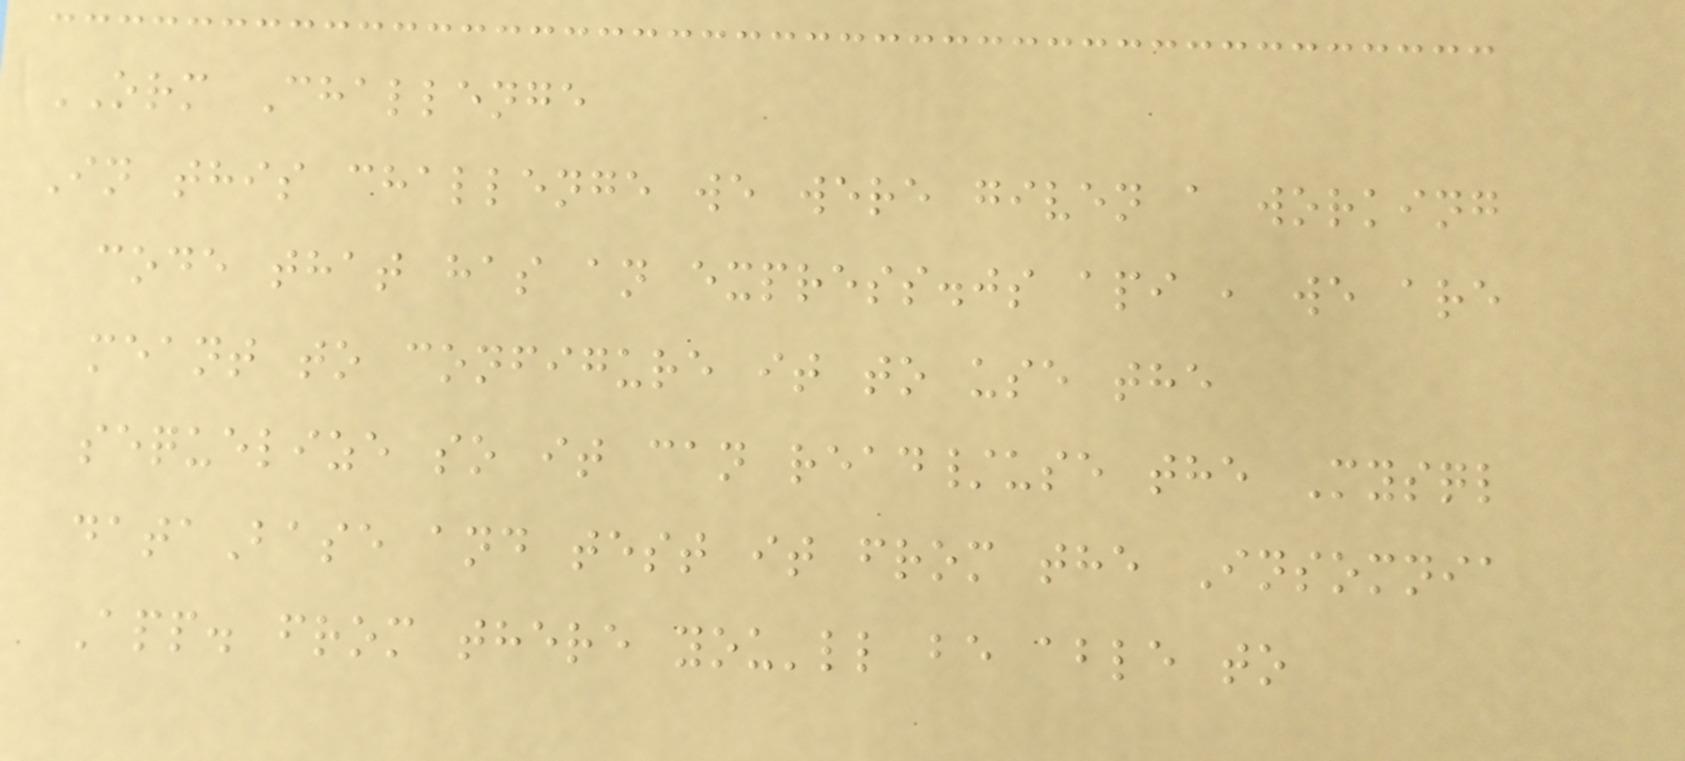ORM Challenge
In this challenge we were given a working
code that has an express.js api , we are
meant to configure it to use the
sequelize so it can read/use the Mysql
dataBase and test it from the Insomnia
App. from there you'll be able to
